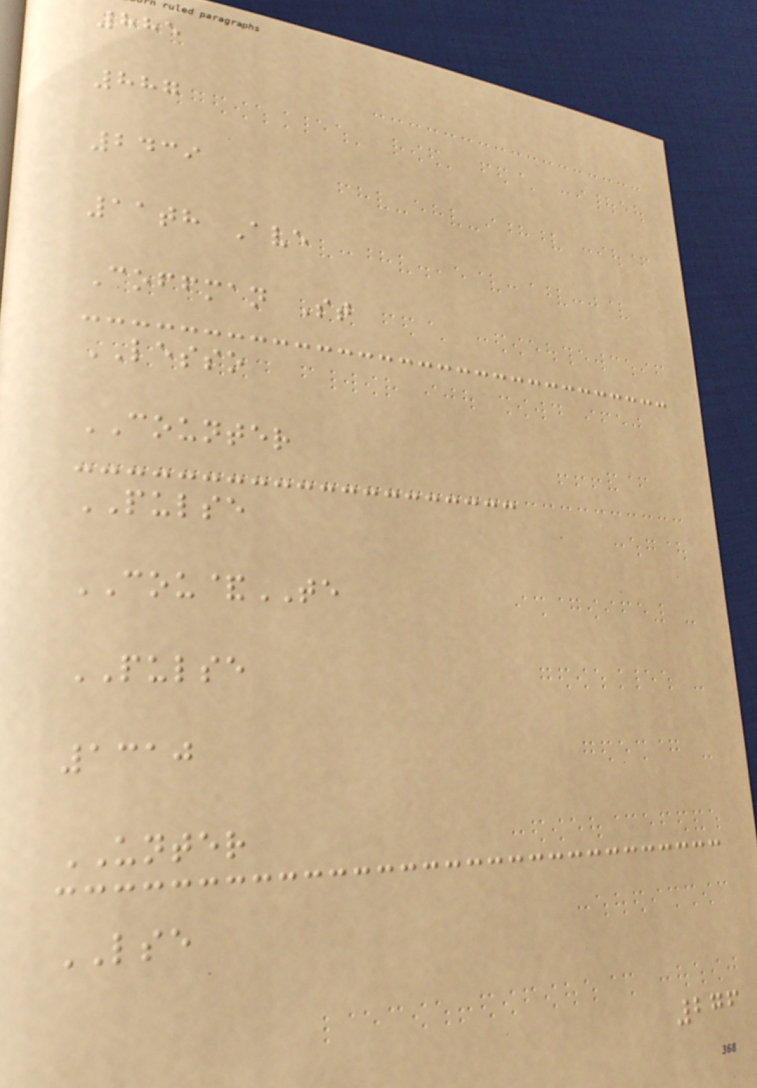885
887
2439
11th Ave
Coffman St
LESSO
COUNTER
PULSE
COU&TE
PULSE
1310
UNTER
LSE
276
